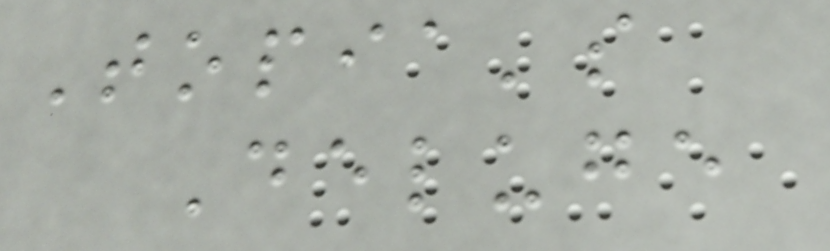Topia's
Deluge
